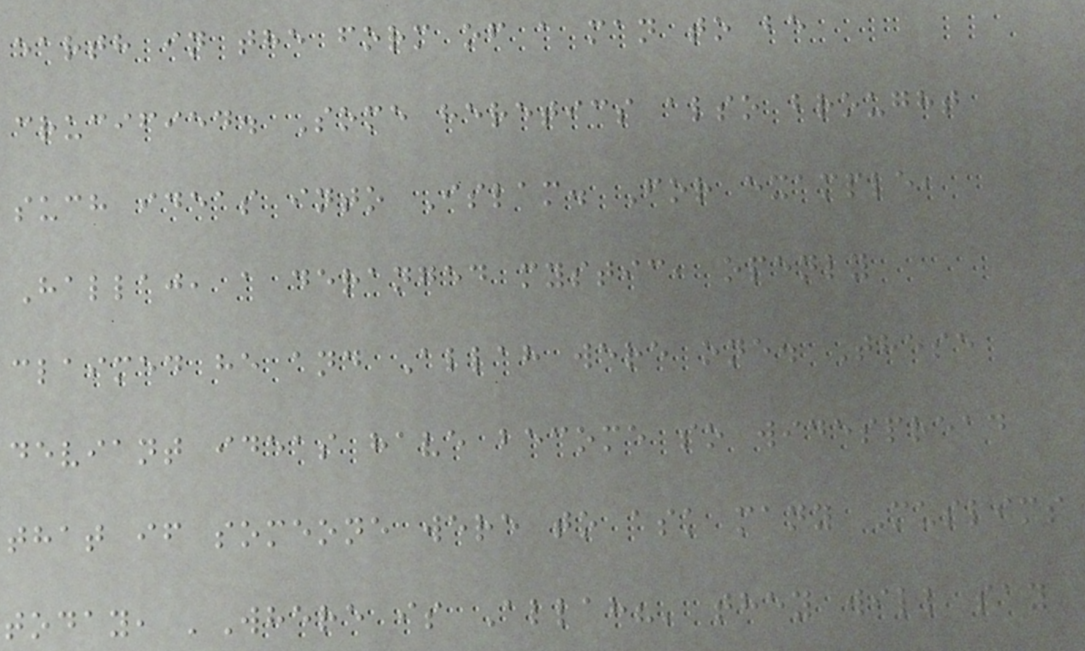earth in the form of a man to be
crucified. Some heretics also brought
such ideas into Islam. For example,
Hallaj, a deranged mystic, openly
claimed he and Allah were one. These
deviant ideas have become so widespread
that if someone were to ask many Muslims
today, 'Where is Allah?' they will say
